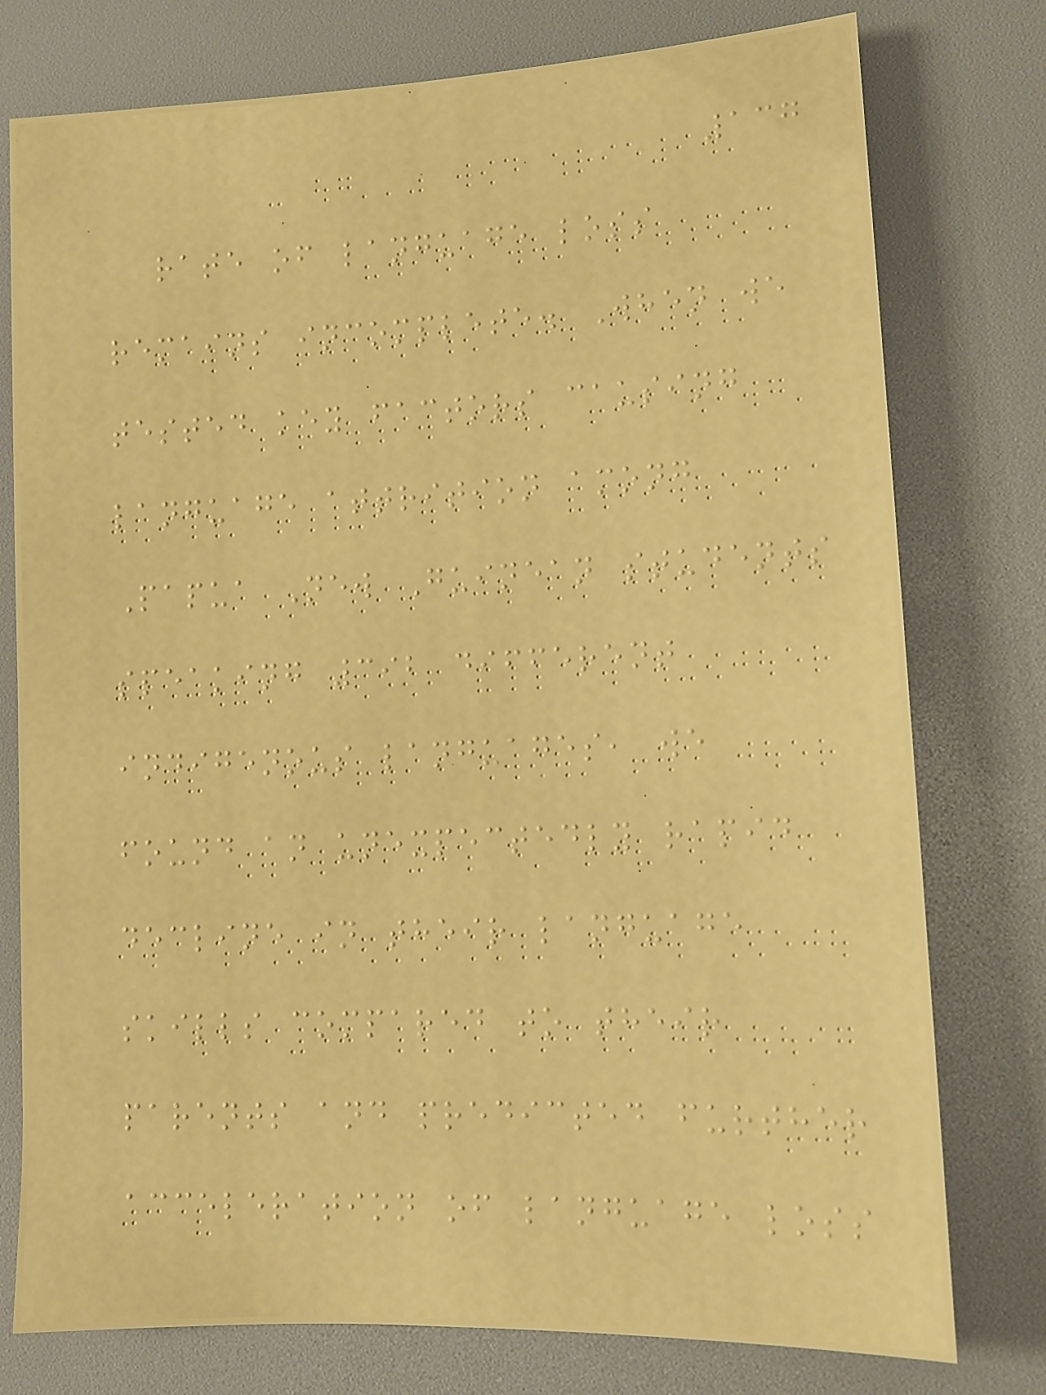137
rate of language loss
remains incomplete. When we
tested key factors causing
language attrition among
Papua New Guinean students
speaking 392 different
indigenous languages, we
found an unexpectedly rapid
decline in their language
skills compared to their
parents and predicted further
acceleration of language loss
